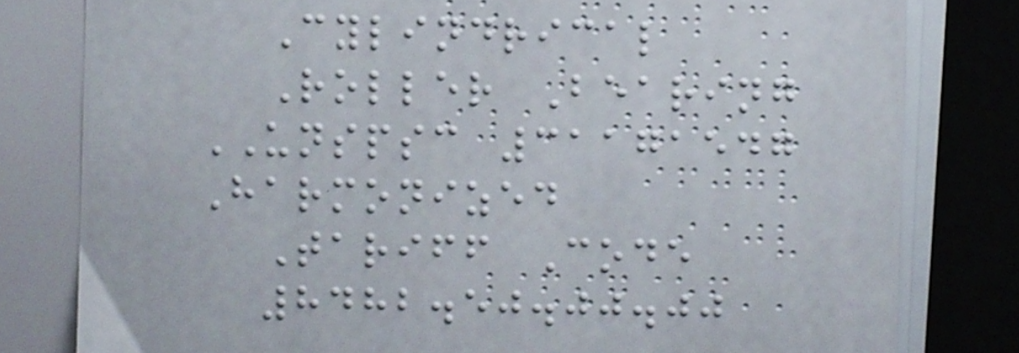Cylindrical
Roller Bearing
UNSPSC 31171547
Harmonized
Tariff Code
8482.50.00.00
